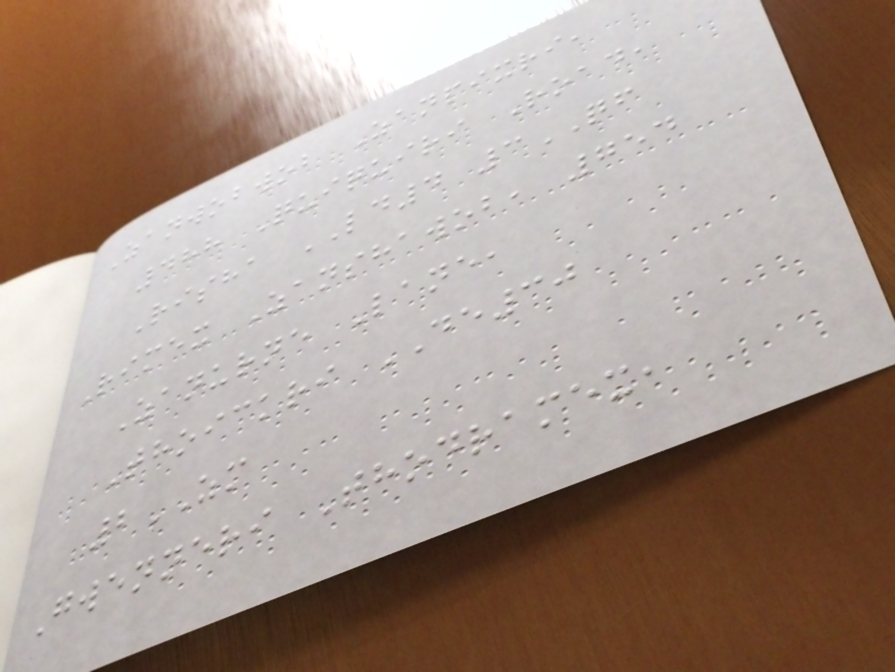Zanwobwob Zanpixri,
488 Quiquiri Road,
Risha LD4 3QF
Rimex Zanshawob, 754
Zanurne Lane,
Thoickri DE30
2ZM
Gwenneri Thodramex,
